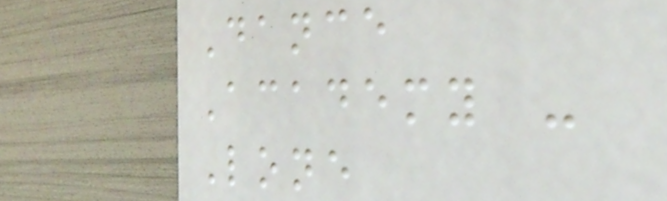Dance
Academy -
Lone
